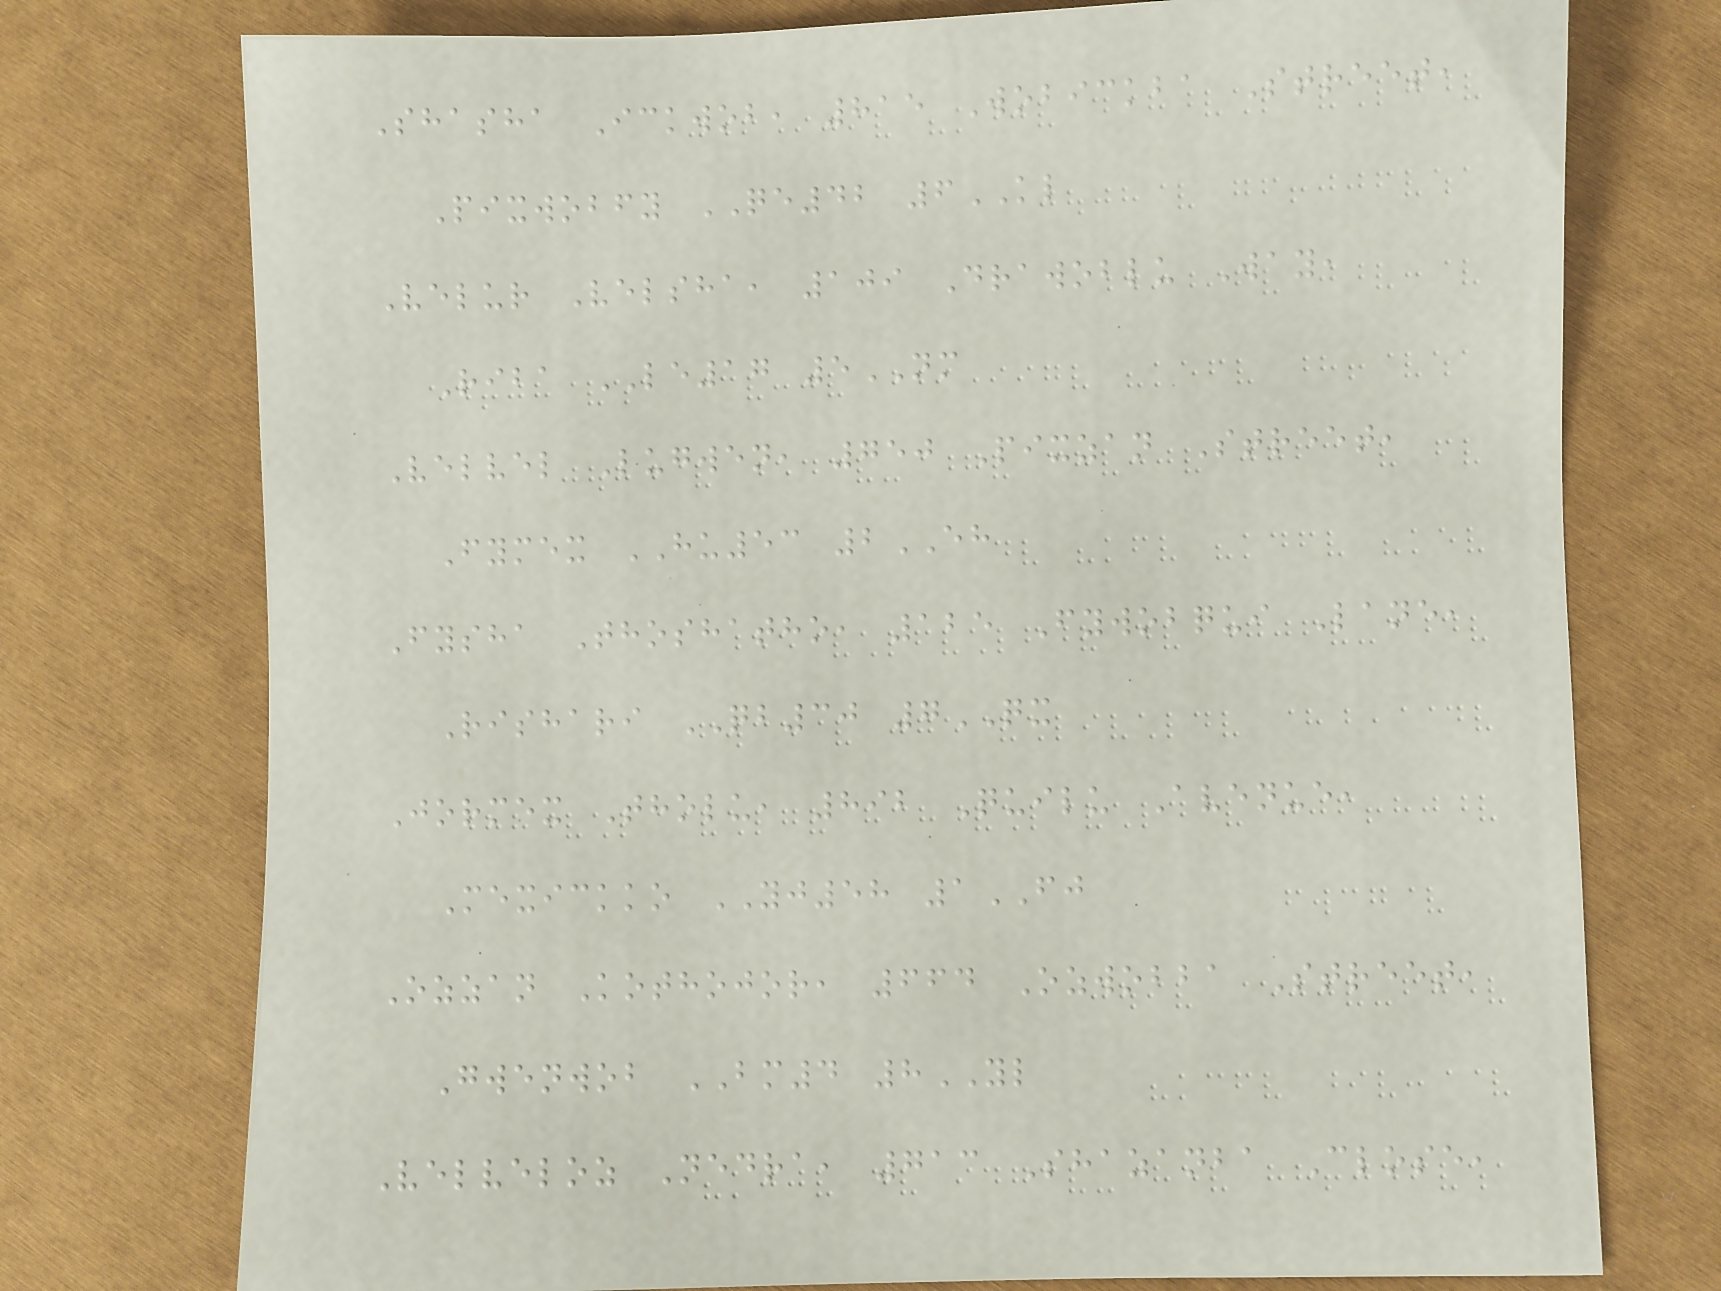Shasha Ickwob, 815 Wobickba Street,
Pixwobfy QE42 6KL
Velur Velsha, 109 Drawoblu Way,
Riba LE17 5NM
Velvel Lugwen, 750 Pixzan Street,
Fymex HU53 2EH
Fysha Thoshatho, 125 Fywobqui Lane,
Rishari QB30 7QX
Jormex Tholu, 892 Quilu Avenue,
Mexickko YJ58 1FJ
Ozzan Kothojor, 664 Ozwobba Street,
Gwenwob BM4 8YL
Velveloz Nedra, 713 Shazanba Close,
